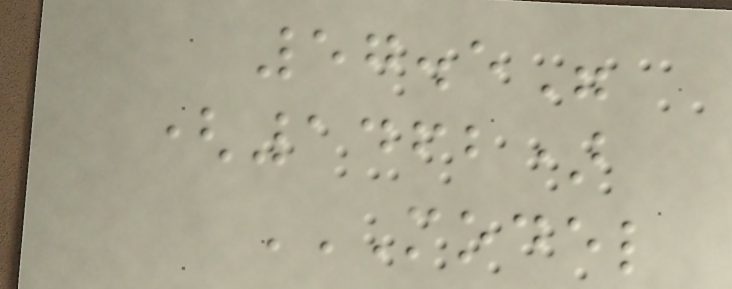57.5"
(1462)
MODEL
